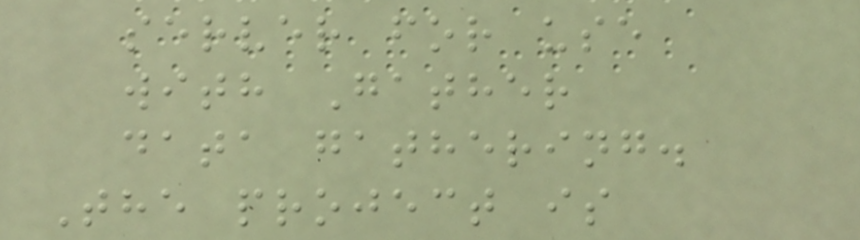server for use
with Gather
data gathering.
The project is
